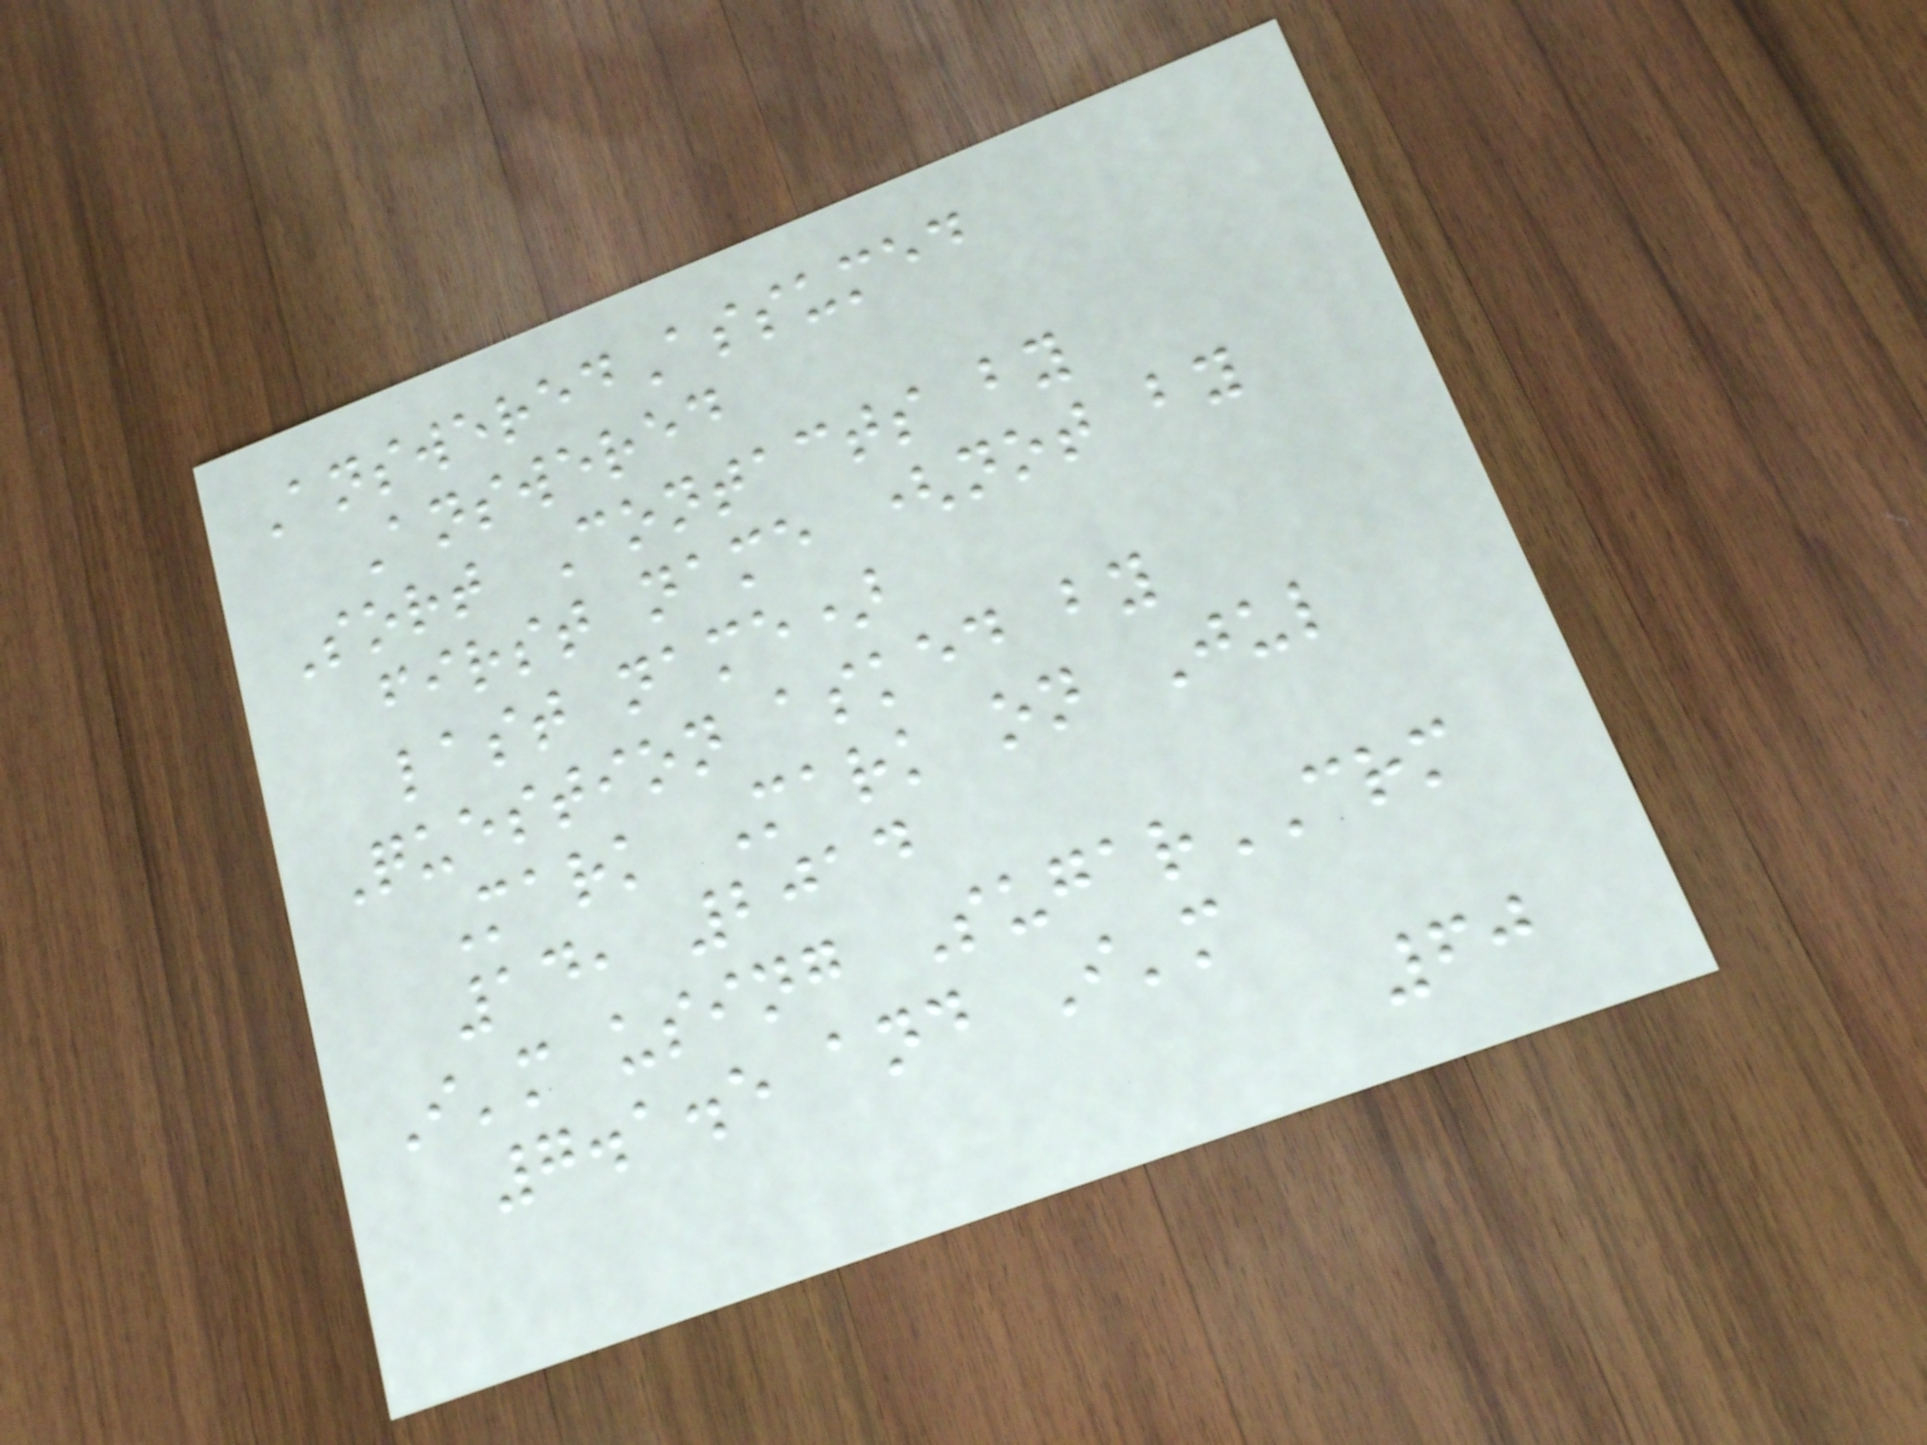AnsweredAssumed
Answered
Sort Contacts by
first name (not by
last name)
Question asked by
Mark Mark on Jul
14, 2014
I'm using SugarCRM
7.1.5 and I'm
60
